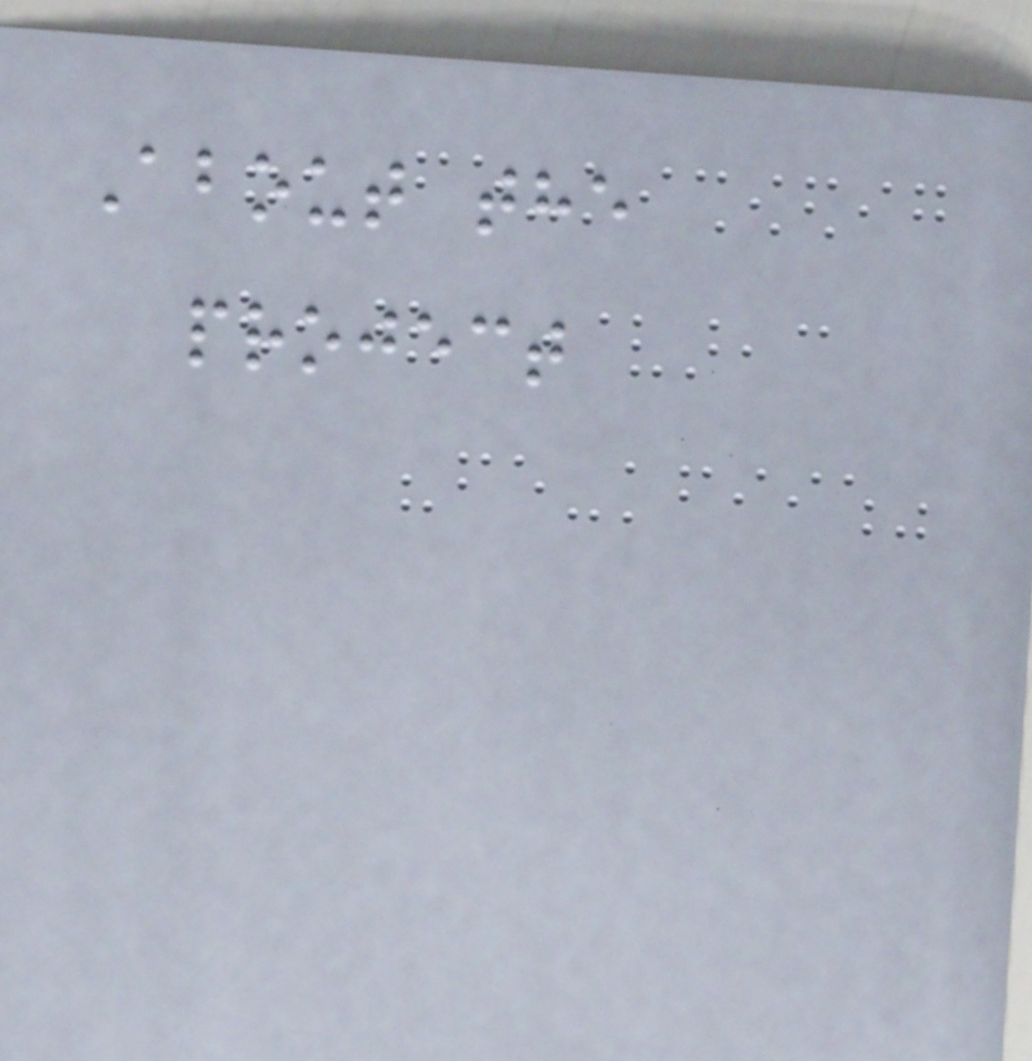About the
project
